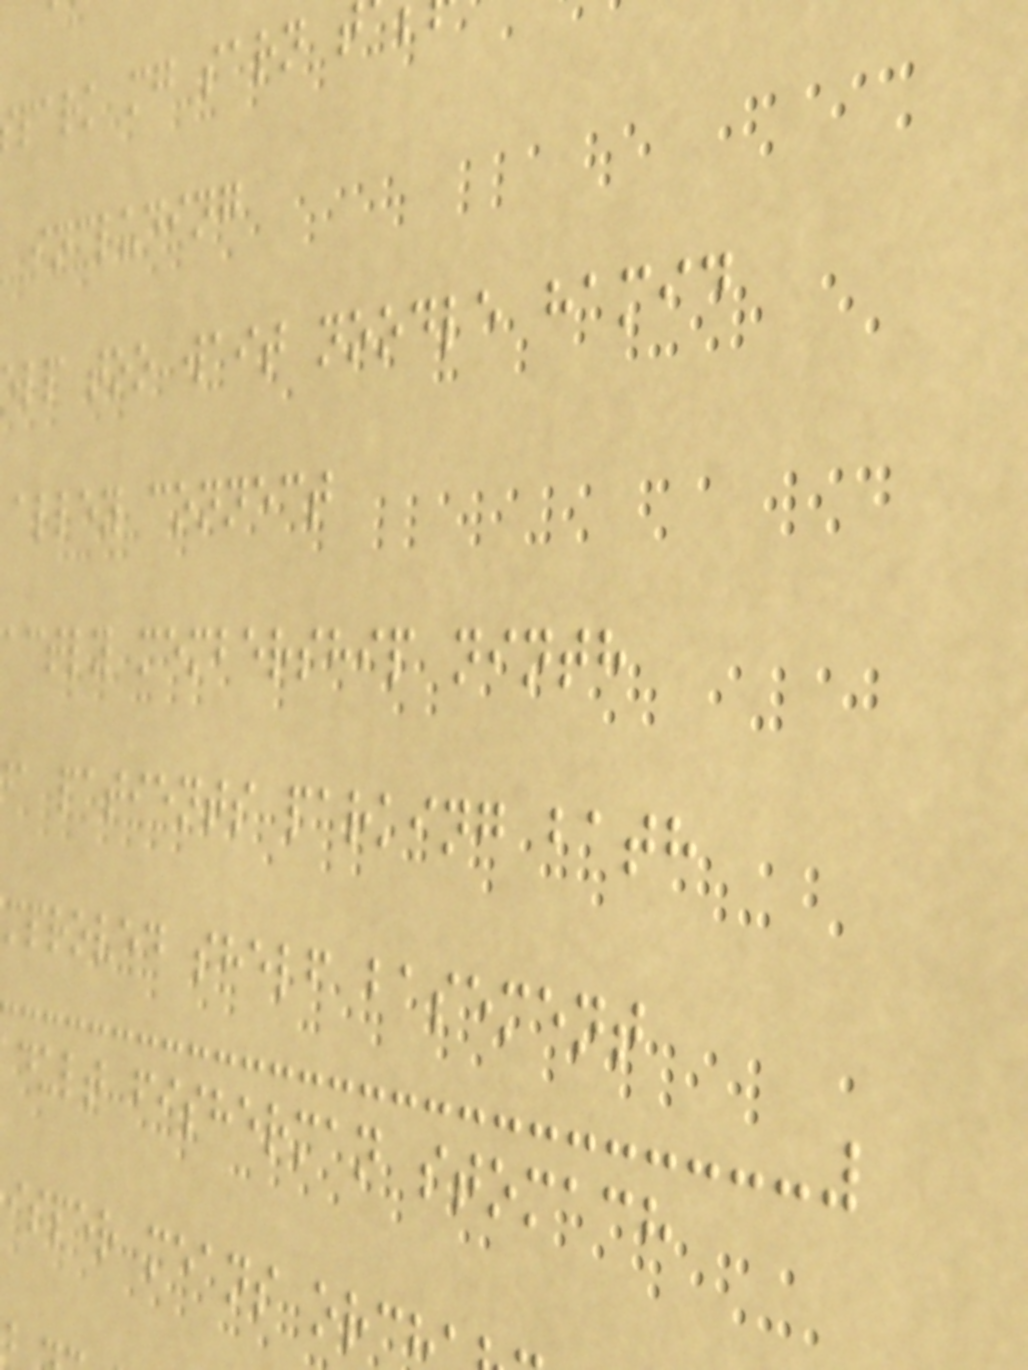park mg sarn t
including
elp too wait noodle hamid
alley connect
actly membership ninth
a patients parking bath
mproved shelf basement
dult fisherman stomach
isper means orc
